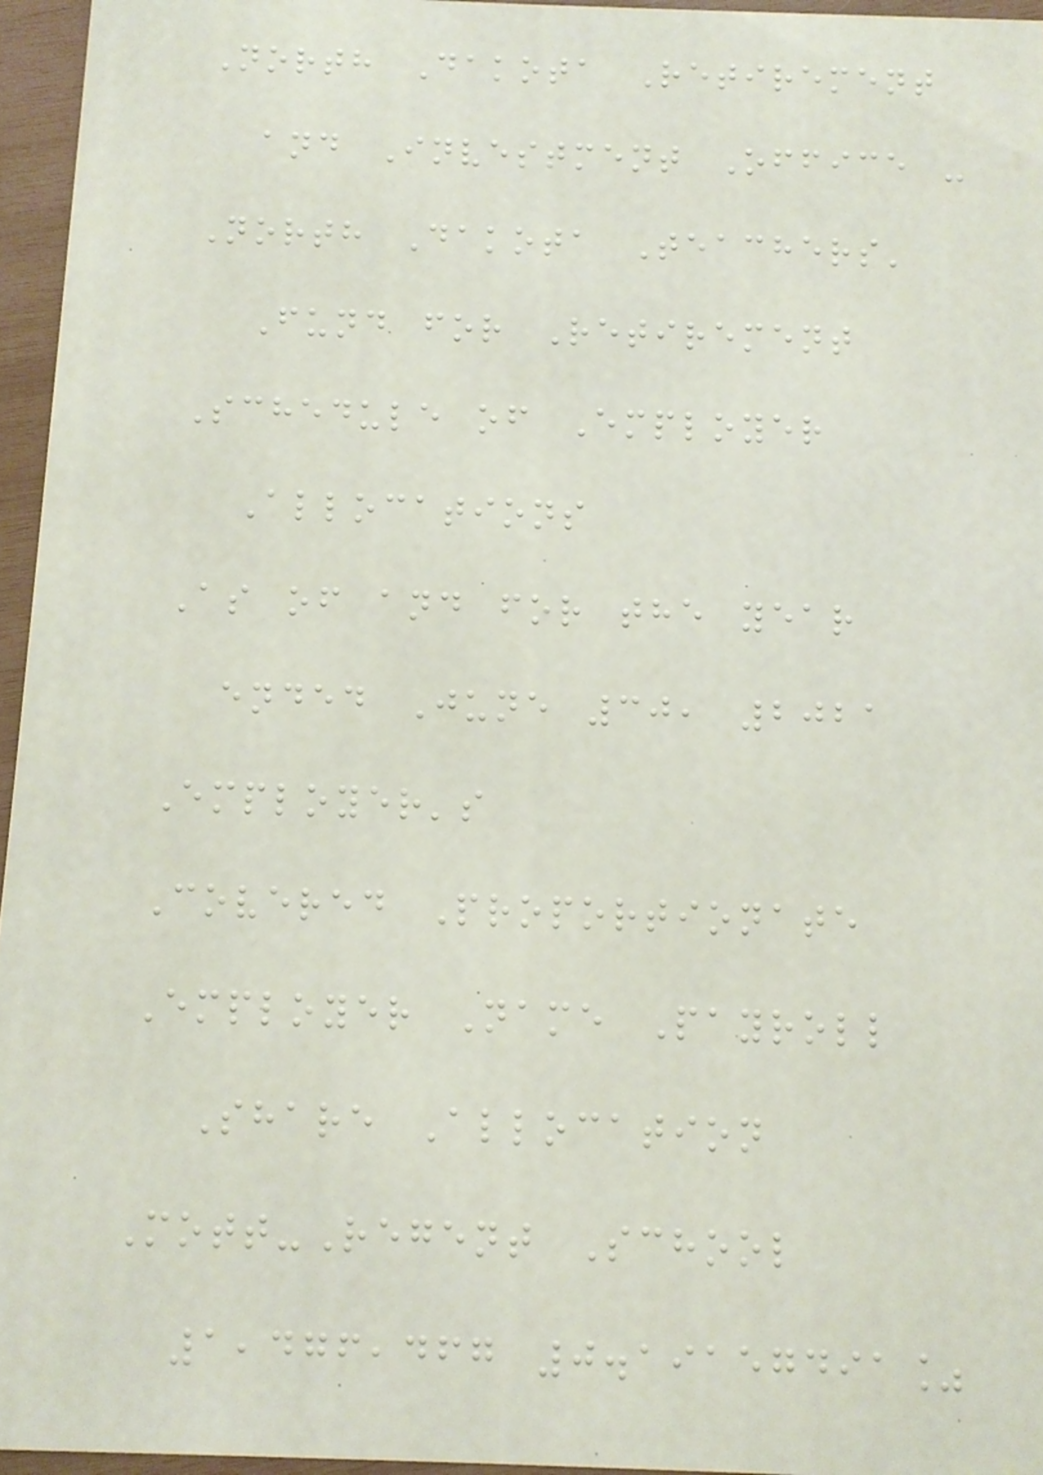North Dakota Retirement
and Investment Office -
North Dakota Teachers'
Fund for Retirement
Schedule of Employer
Allocations
As of and for the year
ended June 30, 2021
Employer's
Covered Proportionate
Employer Name Payroll
Share Allocation
Mott-Regent School
1,476,467 0.19157491%
